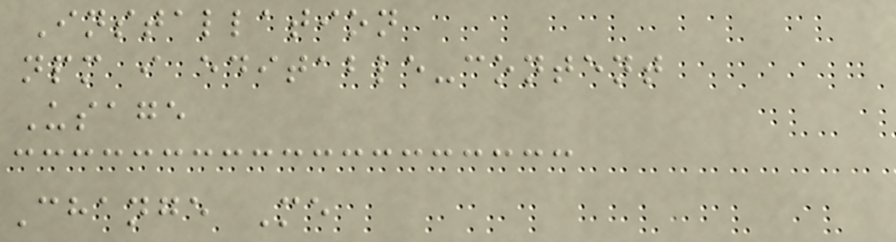Installation
npm i editable-content
Usage
Change Me
